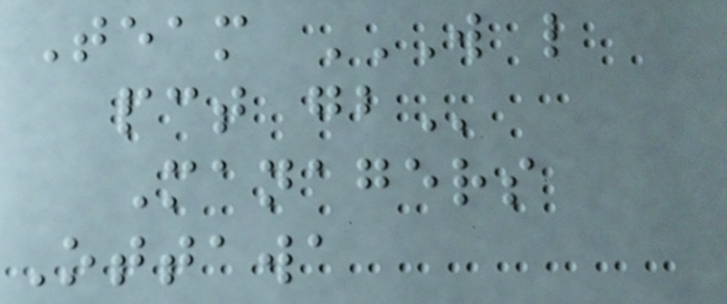Team W L
PCT GB
Managers
Ottawa
